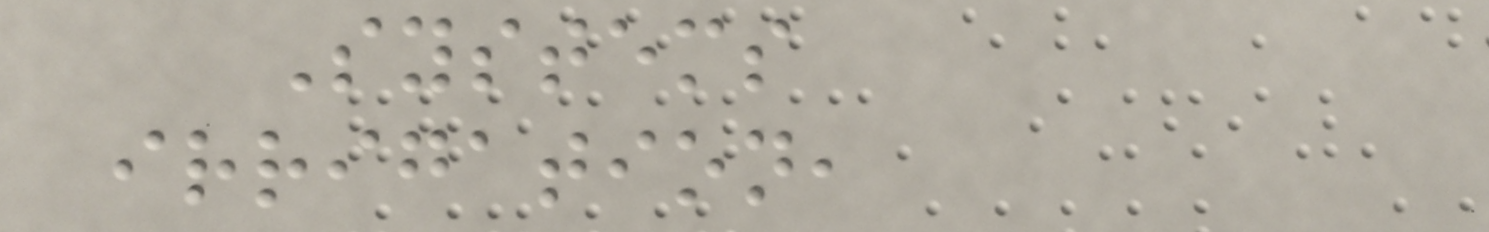Systems
irrigation,
